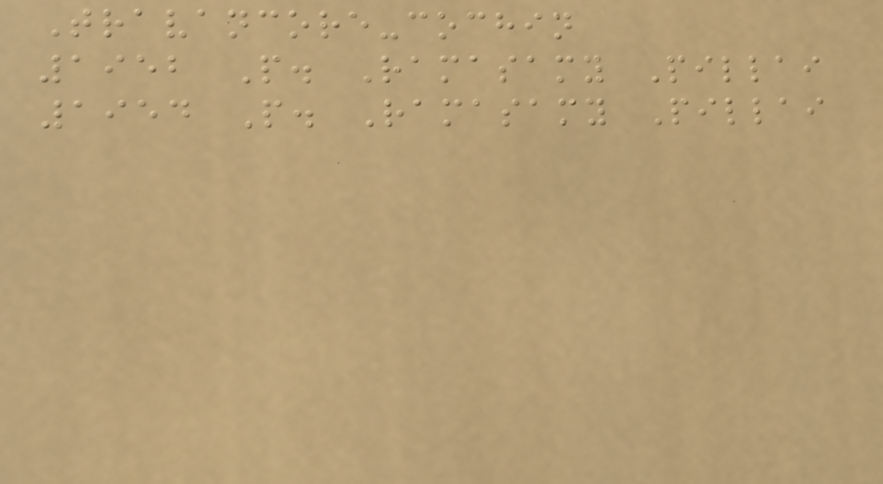Travancore-cochin
1952 P. Ramasamy Pillai
1954 P. Ramasamy Pillai
